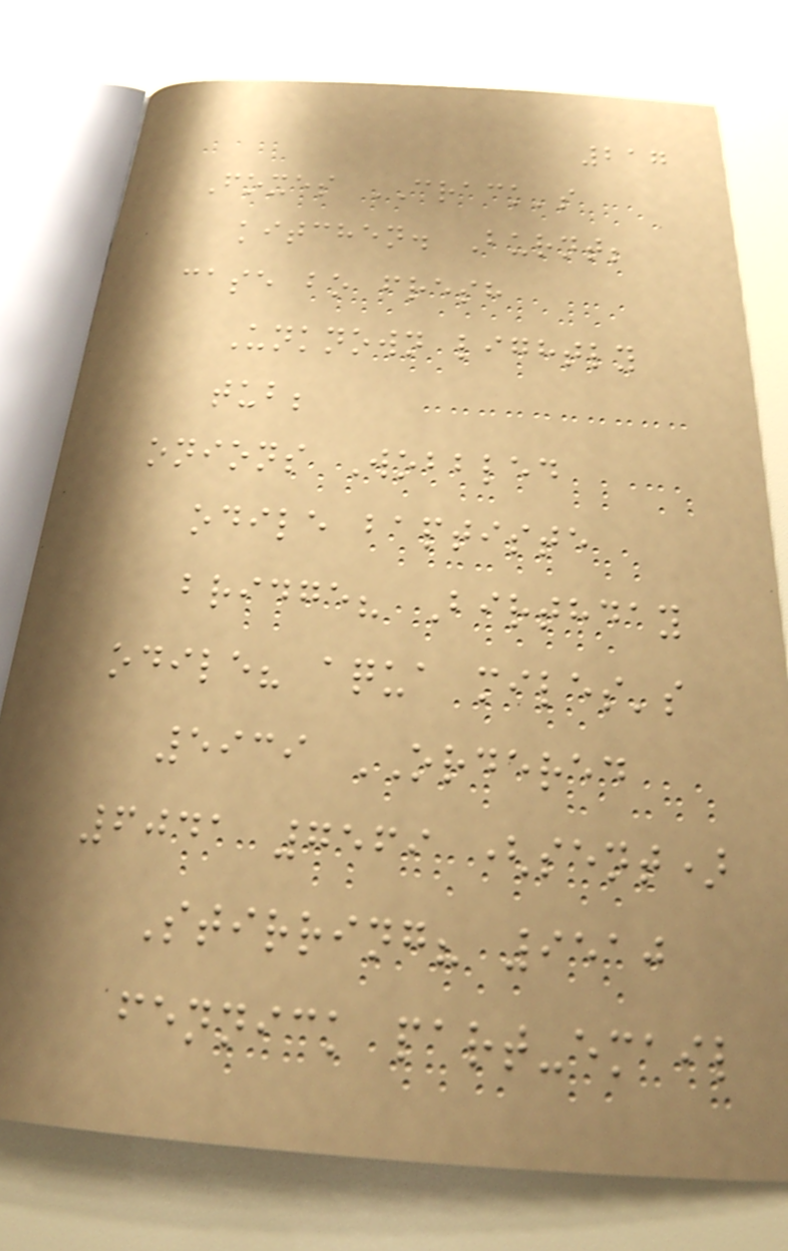217
Foxes CRACK's
kitchen. Burnt;
case bo fresh
Unknown lightly
tub;
onions Wobbled
odile baptiste
bridge? Birthday
odile? aqua miles's
5939 ORDERED
6041 7569 (sent)
Stirring? 9510
fennick part-email
